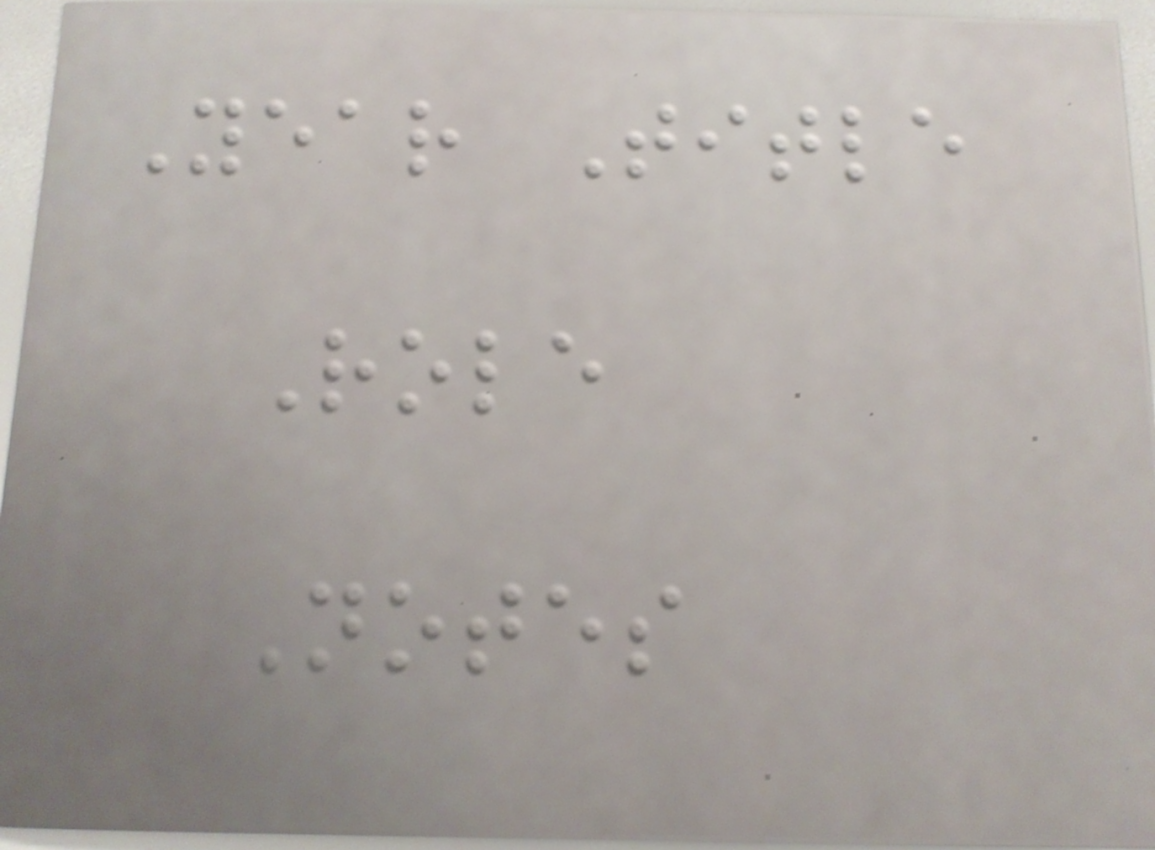Year Title
Role
Notes
